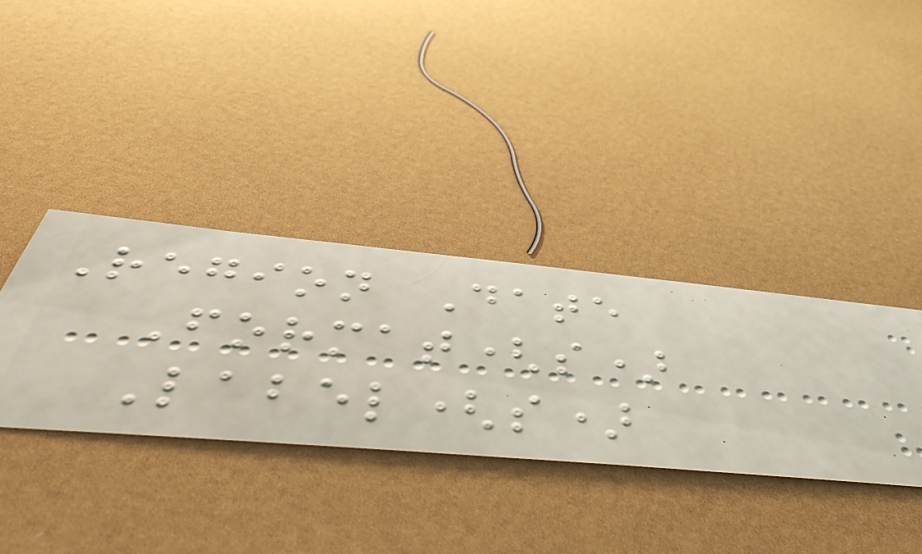Region Date
Format(s)
Label(s)
